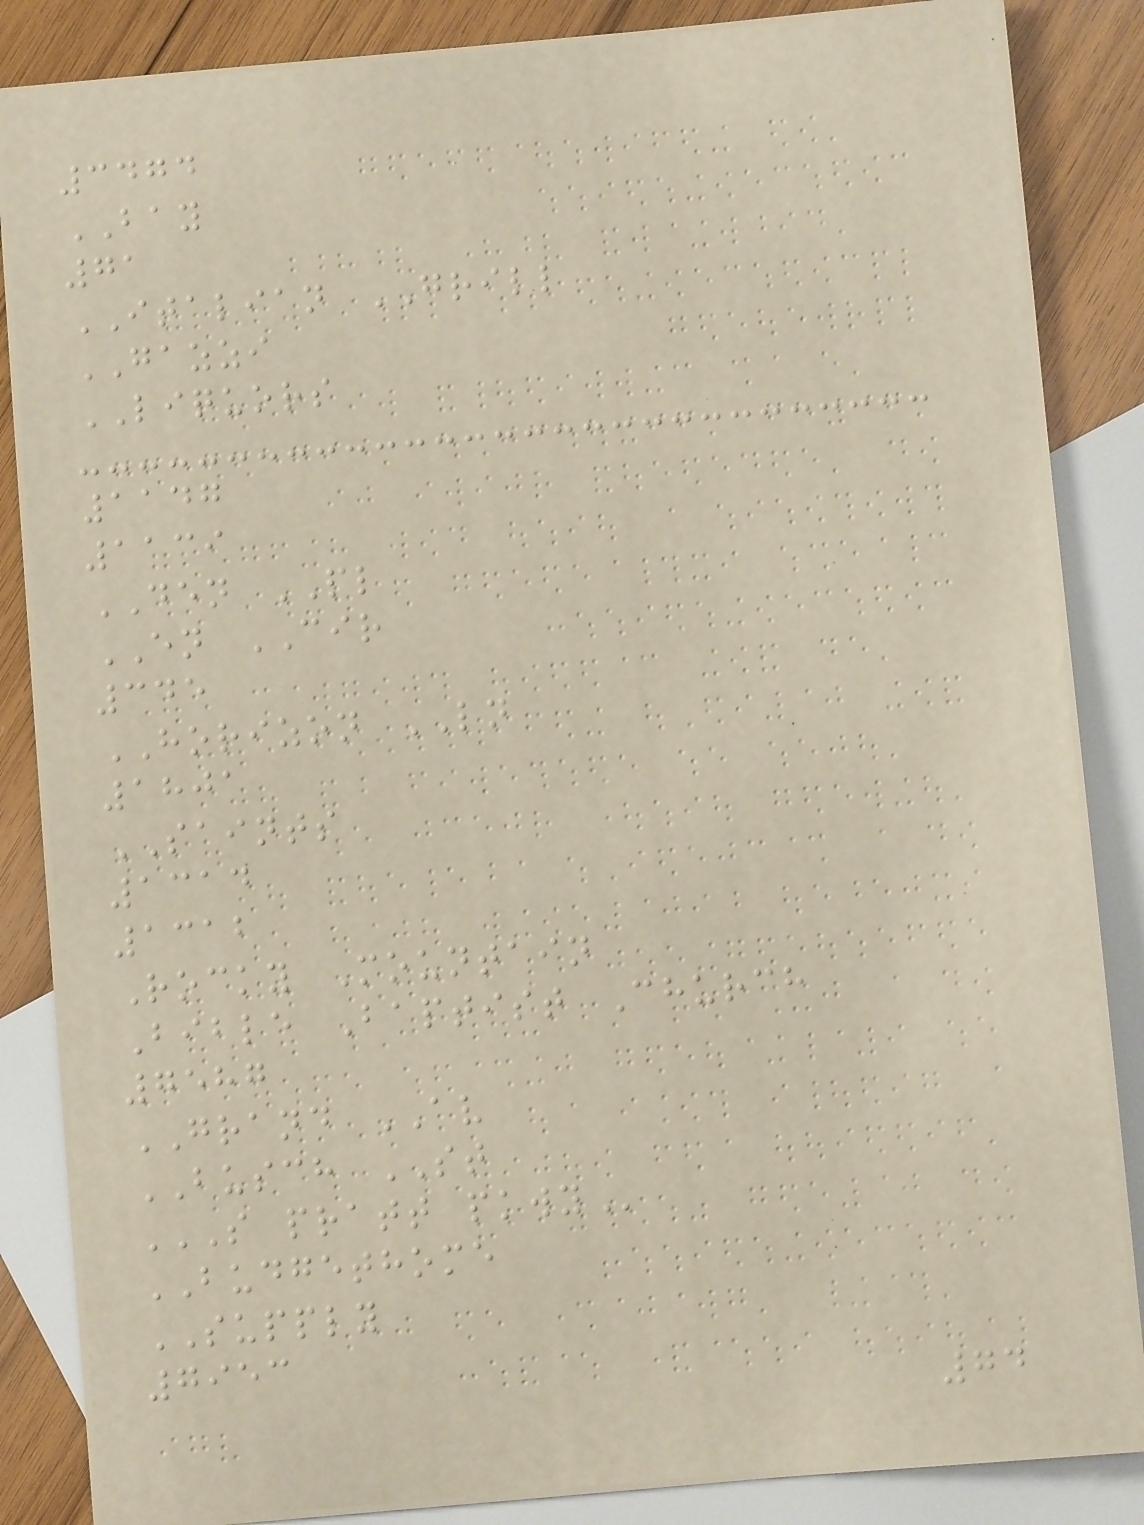3474
BAY
71
ITALIAN GRILL
GAZZI
LIQUORS
1147
1139
DEN PL
EN CIR
345
HORIZON LN
1801
SAINTS
1314
1312
Rocky Mountain
Bible Baptist Church
7587
GRAND AV
BUSCH ST
S PRATT PKWY
BUDGETHOME
SUPPLY
7953
74
